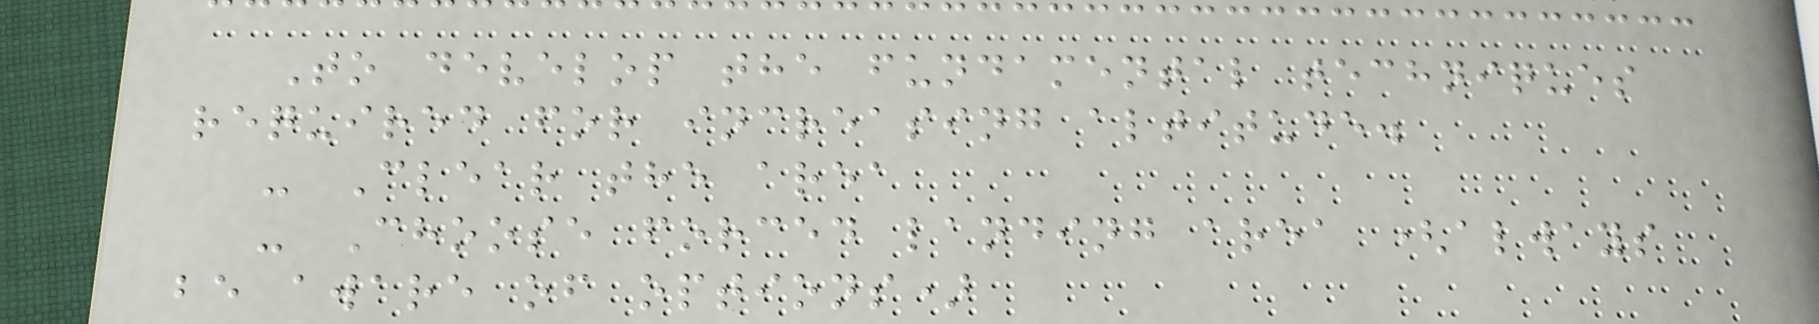To develop the fundamental techniques
required for increasing altitude.
- Clear the area
- Choose forced landing area (always
be aware of options)
